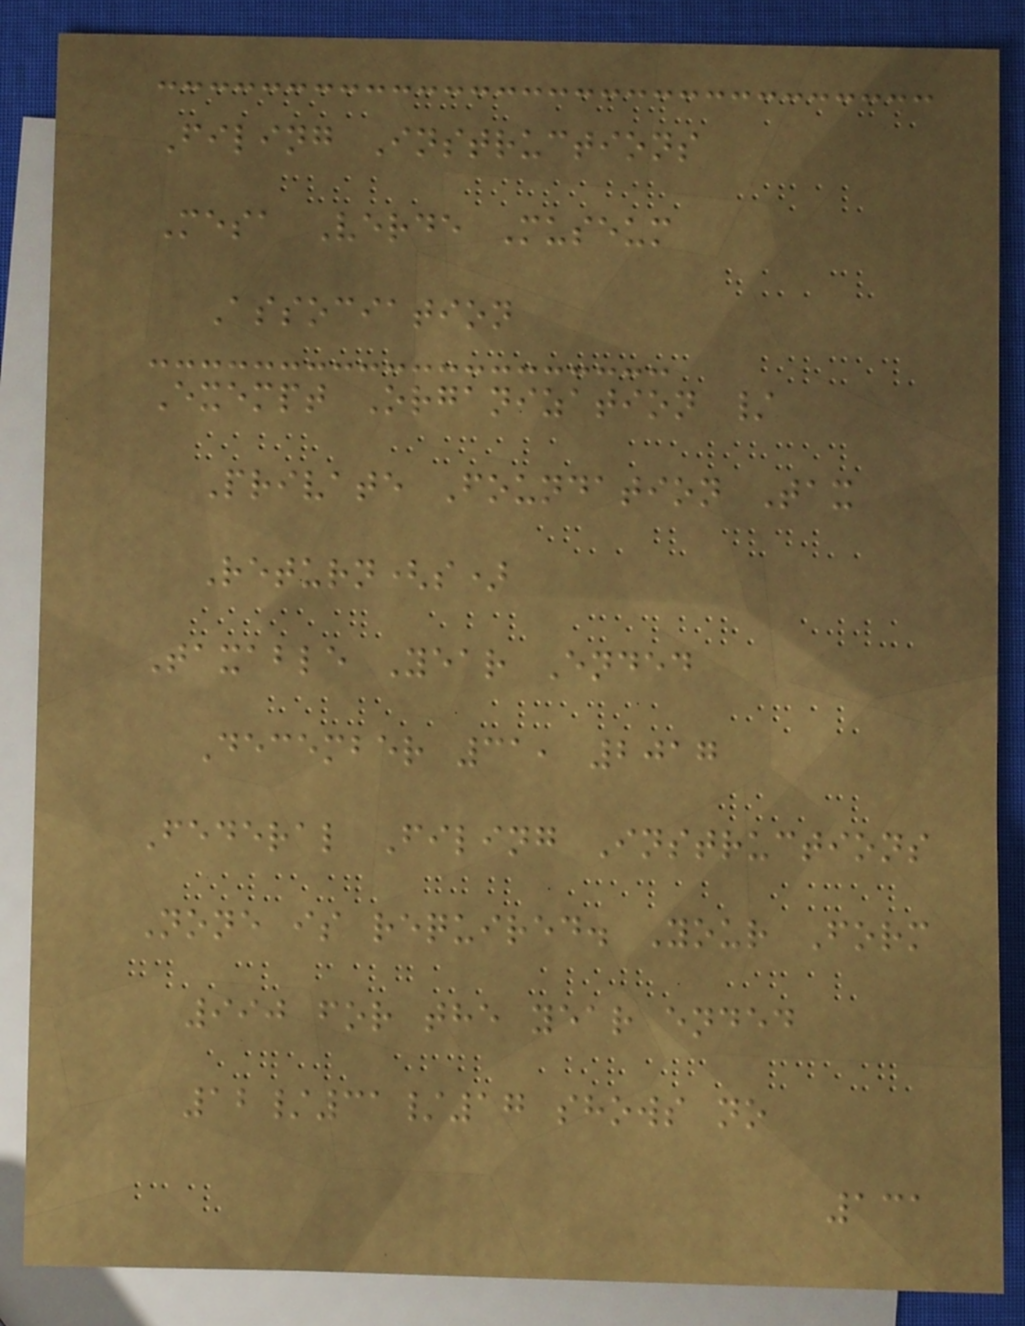Filing Instructions
Mesa Verde Museum
Association
Exempt Organization /
Private Foundation Tax
Return(s)
Taxable Year Ended
December 31, 2017
Federal Filing Instructions
None is required. Your Form
990 for the year ended
12/31/17 shows no
131
